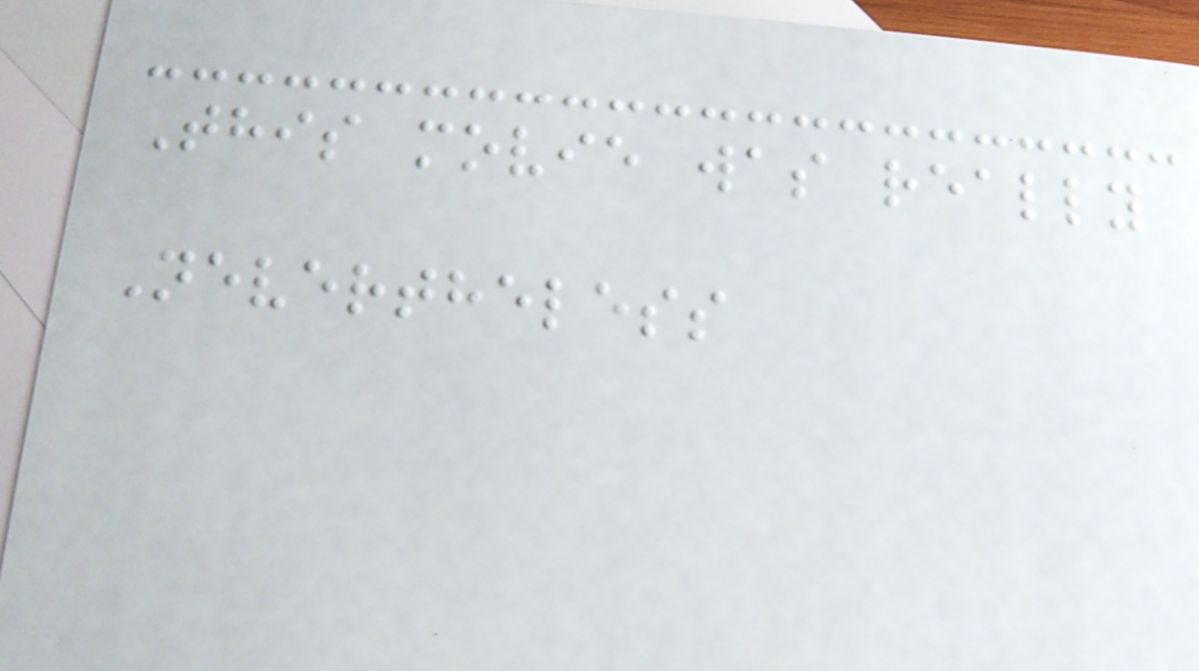This movie was really
Nevertheless
